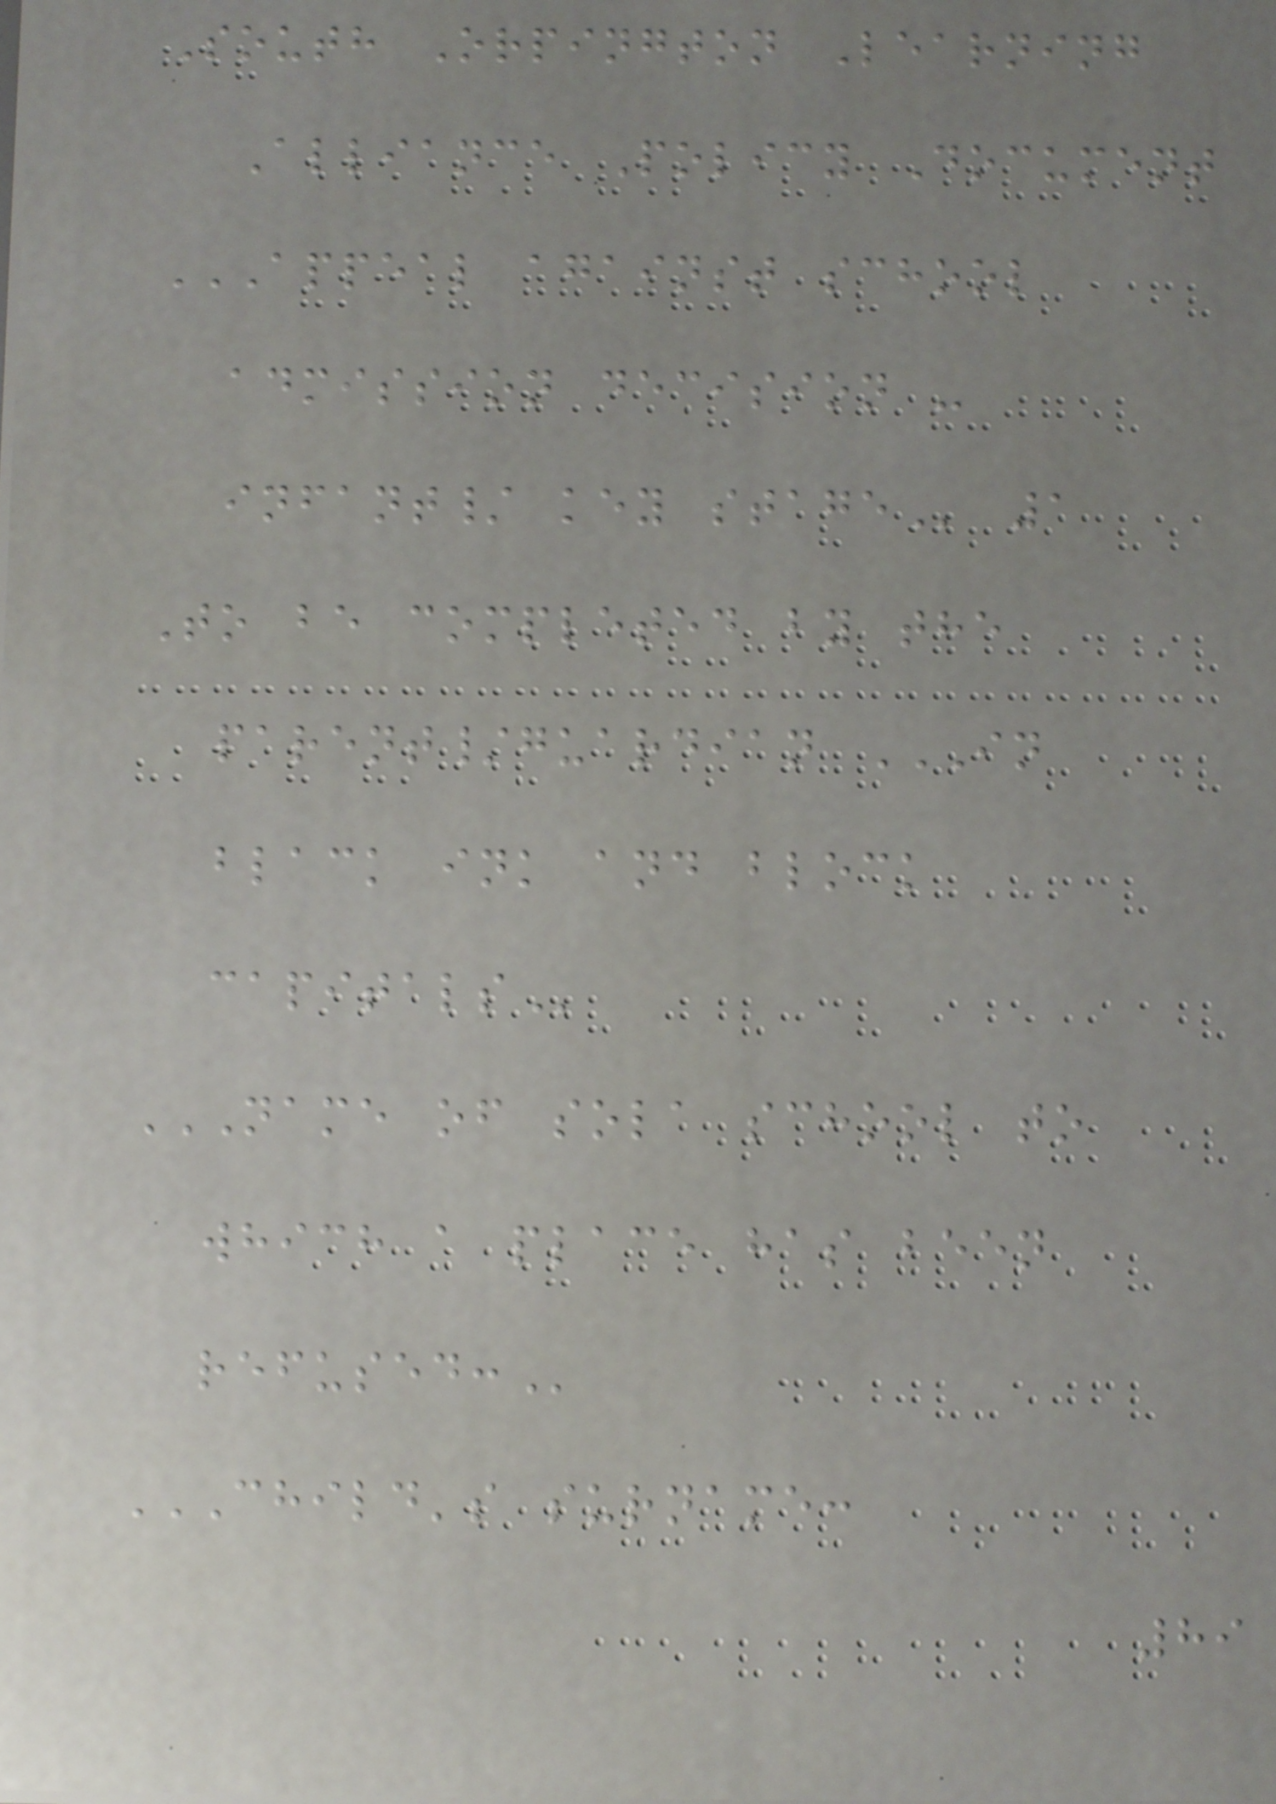South Orpington Learning
Alliance Policy Document
APPEAL AGAINST SCHOOL
ADMISSION DECISION -
INFANT/ KEY STAGE 1
To be completed by the
parent/guardian IN
BLACK INK AND BLOCK
CAPITALS
NAME OF SOLA SCHOOL TO
WHICH A PLACE HAS BEEN
REFUSED:
CHILD'S SURNAME:
89
